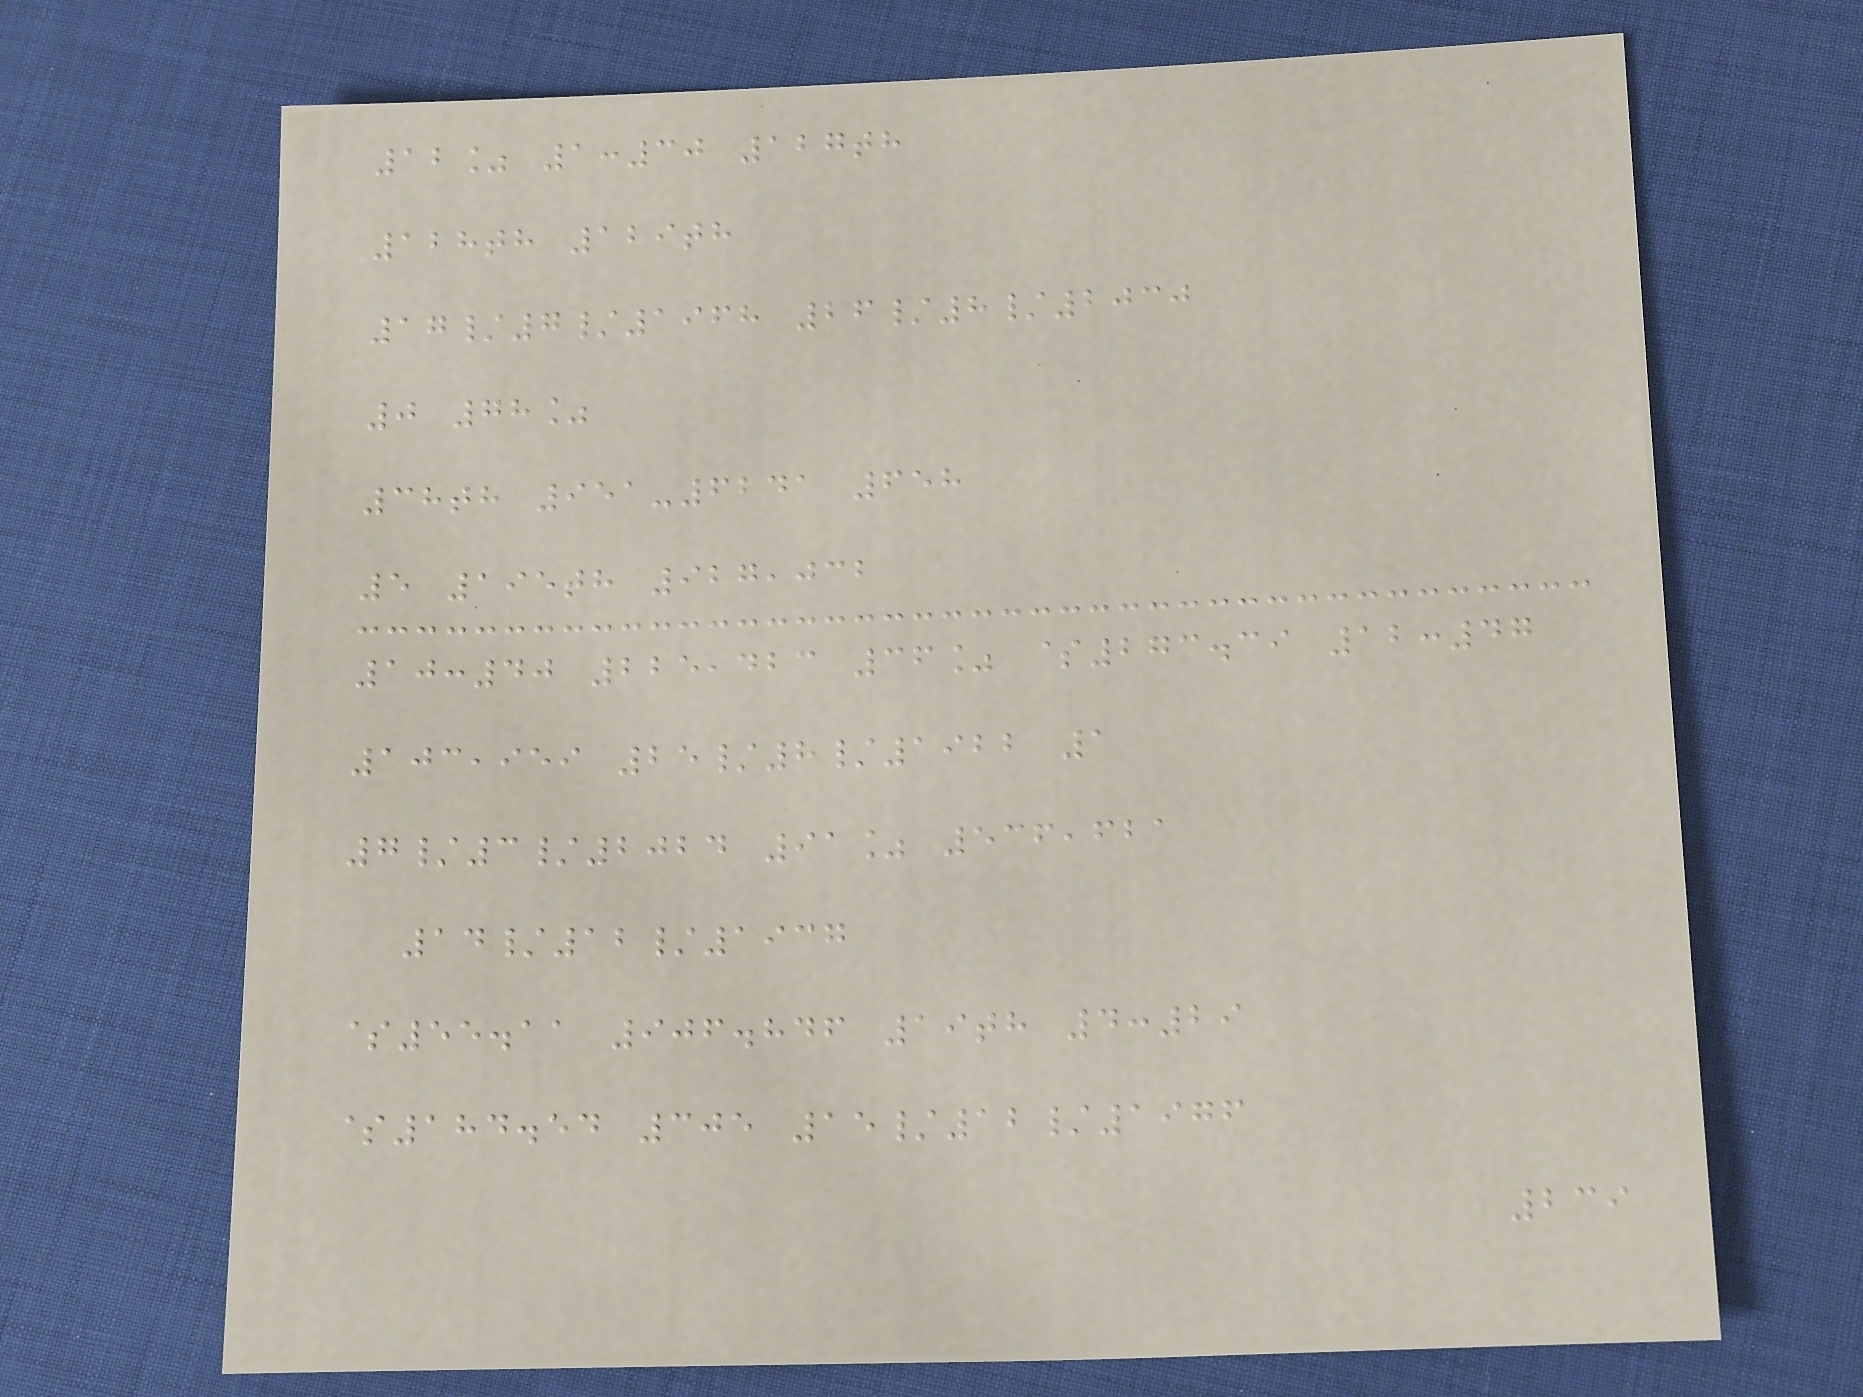12% 1:30 127th
128th 129th
17/7/1968 26/8/2030
0 78%
38th 951-6241 658
5 195th 927,032
10:40 225,423 36% $273.39 12:47
103,959 25/8/1922 1
7/3/2024 91% 536,621
14/12/1937
$55.11 906.846 19th 4:29
$184.54 305 15/12/1976
239
